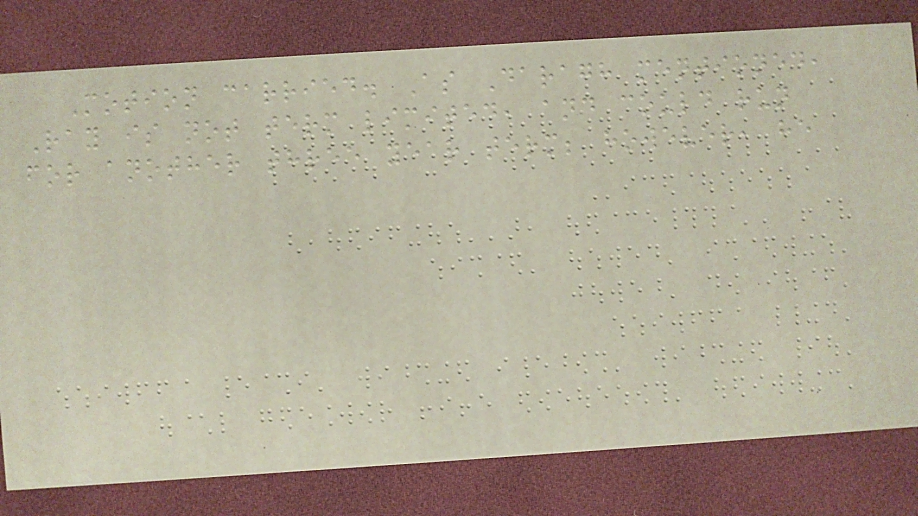Motion carried. As Daragh mentioned,
Ray is not term limited, and could run
for another three year term; however, he
